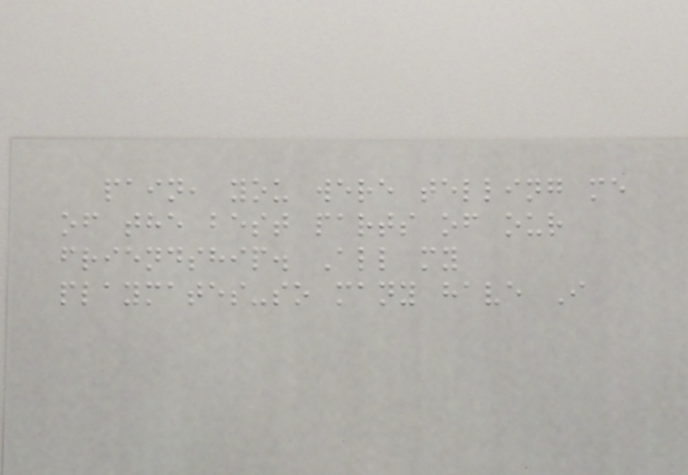pain, you were telling me
of the best parts of our
friendship. All my
playmates-so many have I
